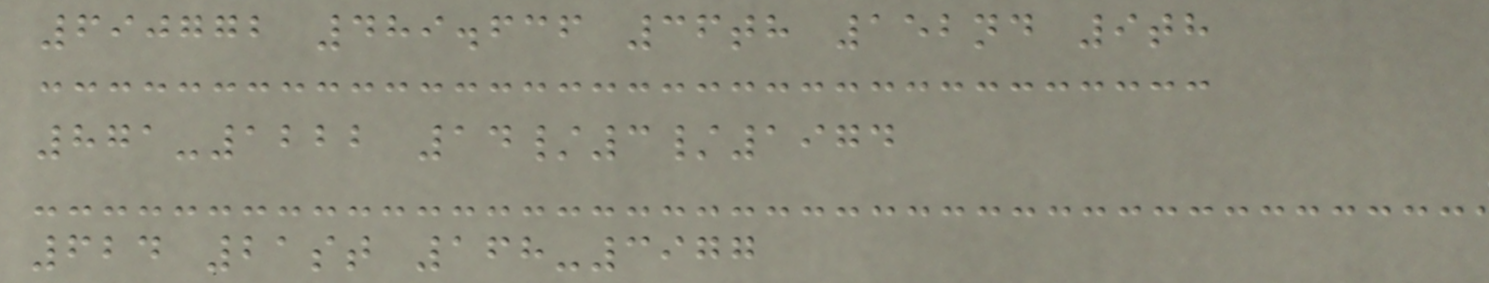690772 489.636 36th 152nd 9th
871-1222 14/3/1974
624 21st 168-3977
